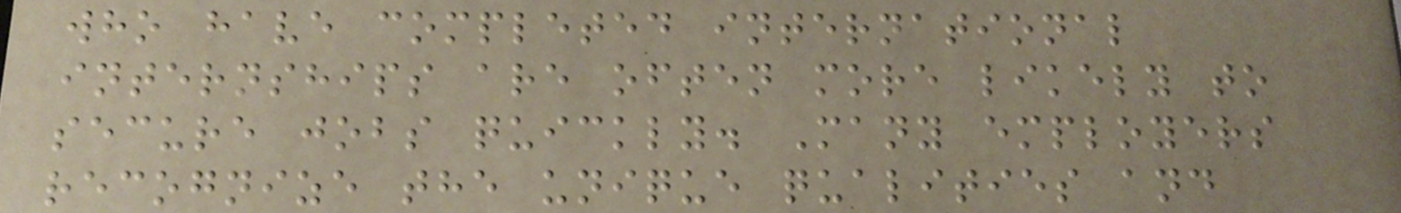who have completed international
internships are often more likely to
secure jobs quickly. Many employers
recognize the unique qualities and
